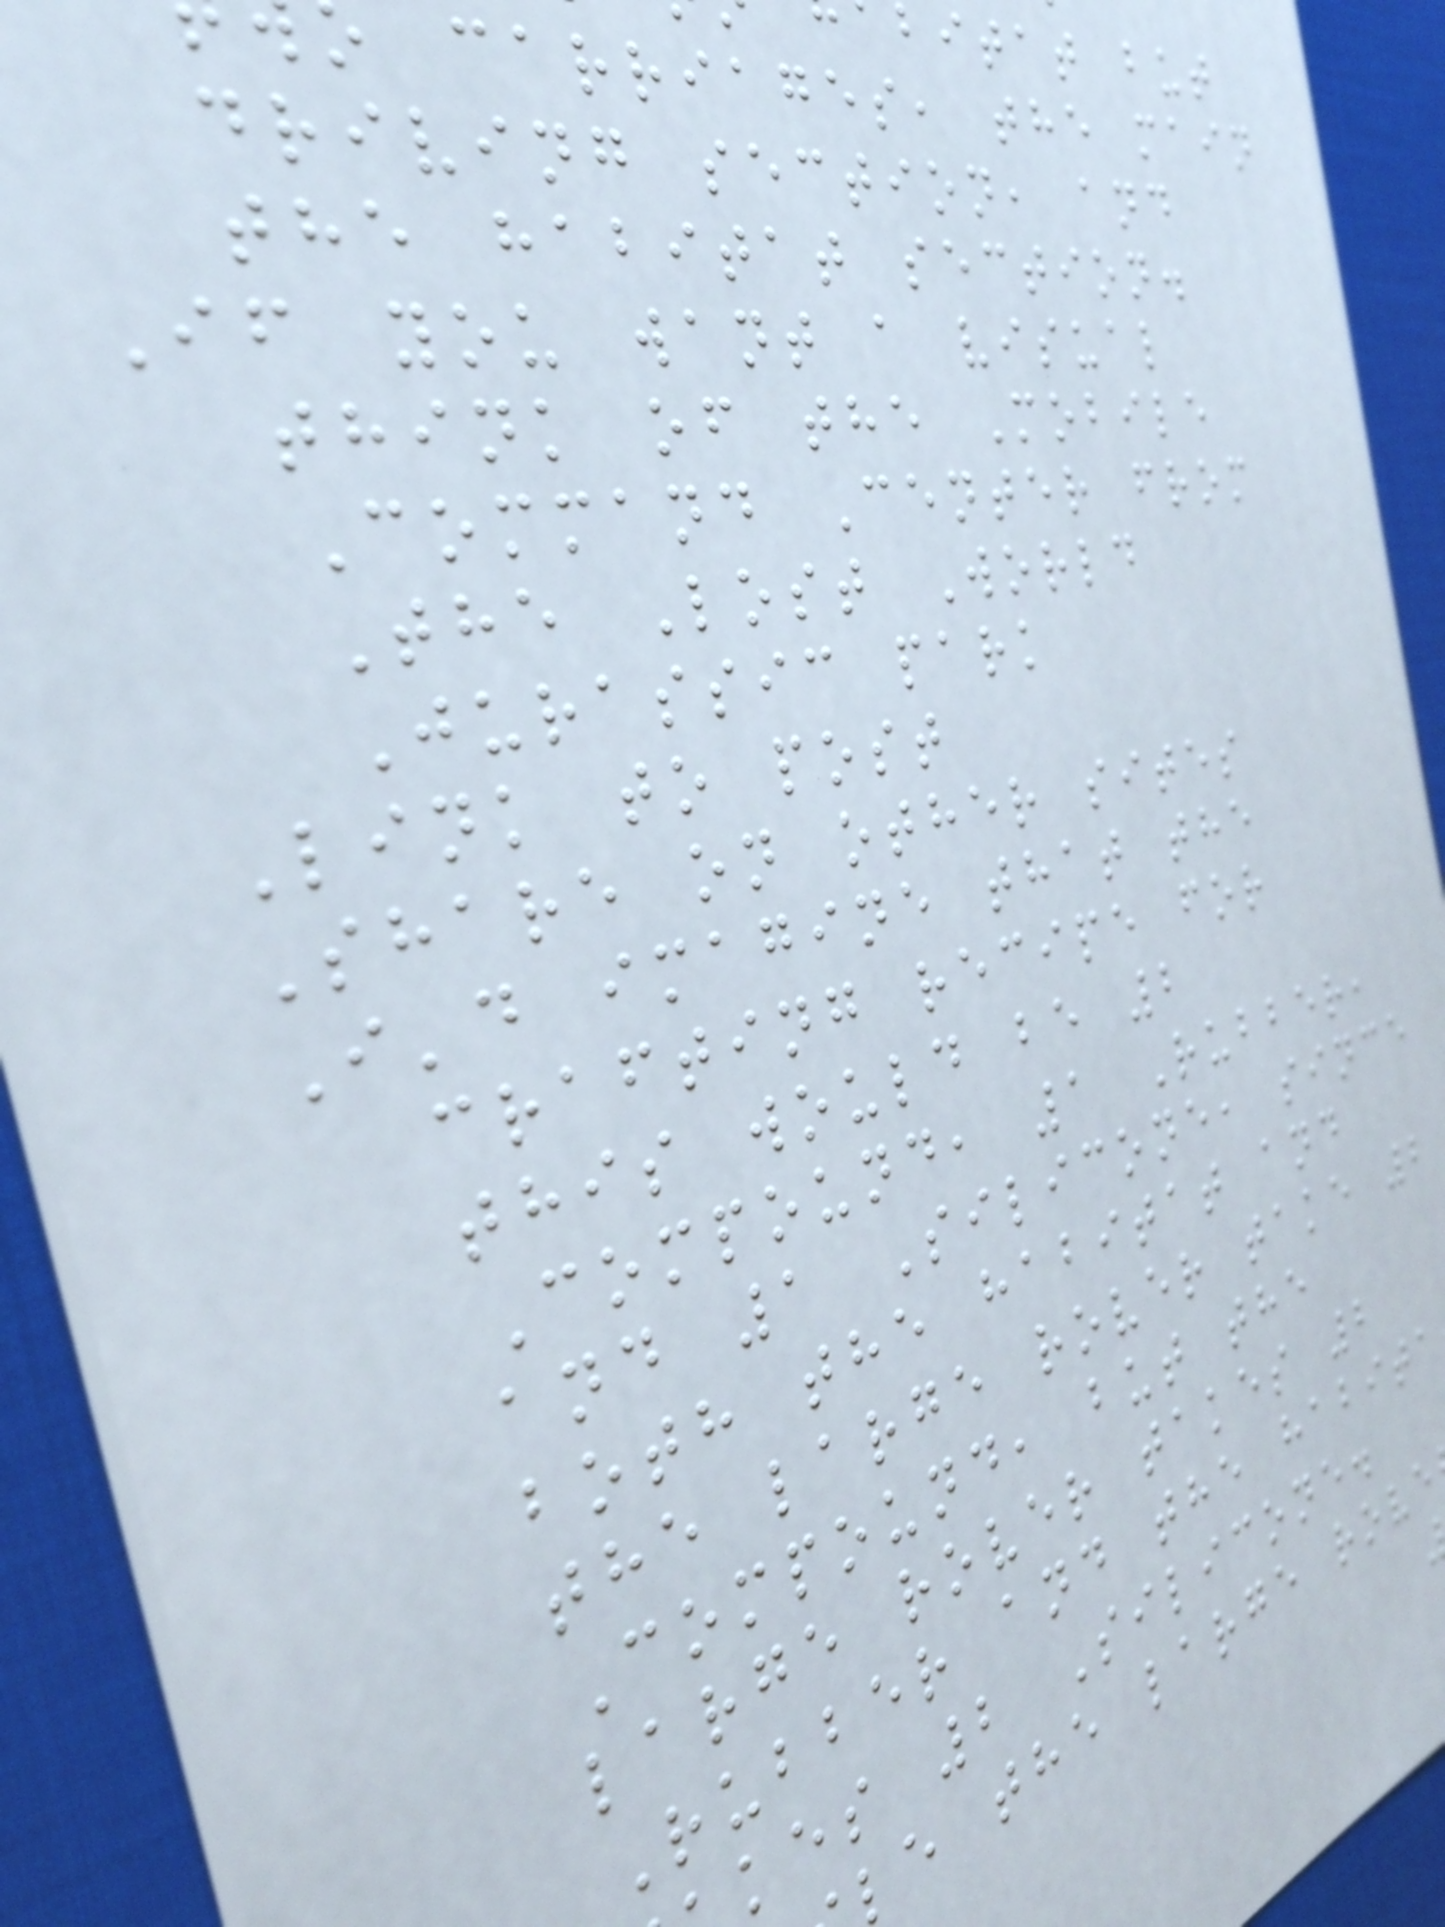bitat but
carriages, the main
driving section, and
the habitat section.
If you want a visual
think of the Mobile
Command Center from
The Lost World
Jurassic park
Link to post
Share on other sites
I'd imagine that the
crafting recipe for
this would be 2
Compound, 1 Rubber,
and 1 Silicone, since
both the habitat and
the large rover take 2
Compound, but the
large rover takes 2
Rubber and the habita
kes 2 Silicone.
le the large rove
